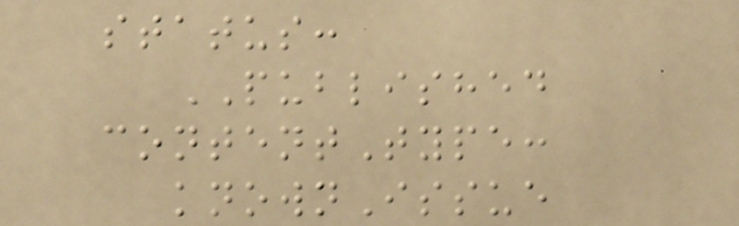status:
PUBLISHED
contentType:
knownIssue
